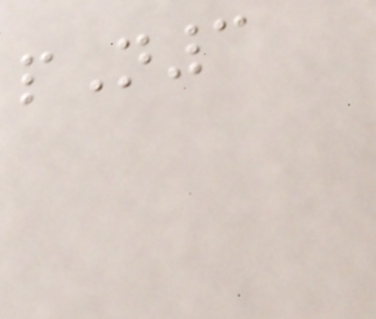pN3
